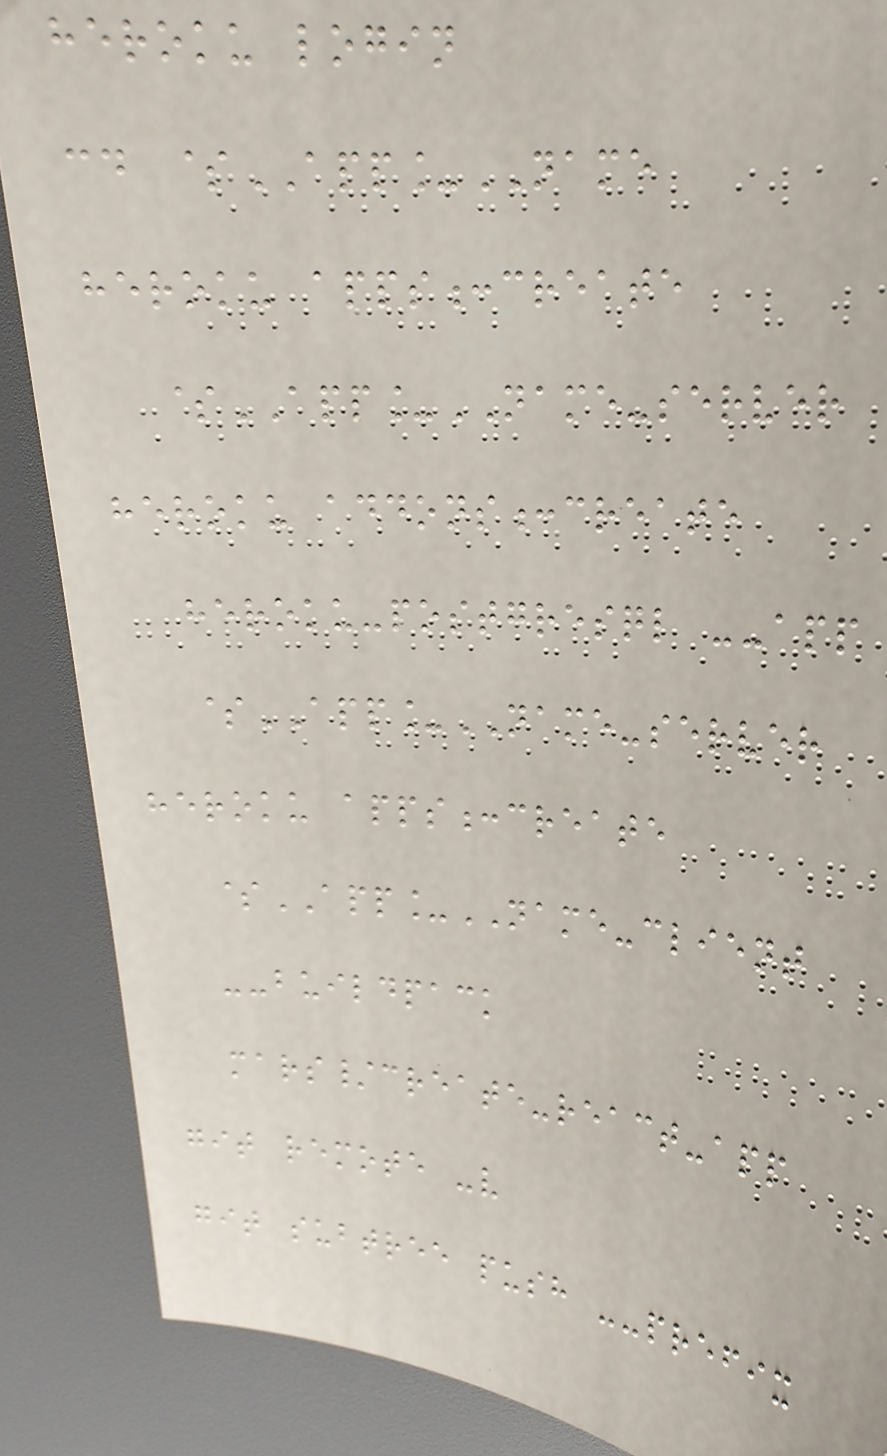heroku login
cd $APP_NAME
heroku apps:create
$APP_NAME-server
heroku addons:create
heroku-postgresql --app
$APP_NAME-server
heroku apps:create
$APP_NAME-client
--buildpack
mars/create-react-app
git remote -v
git subtree push --prefix
